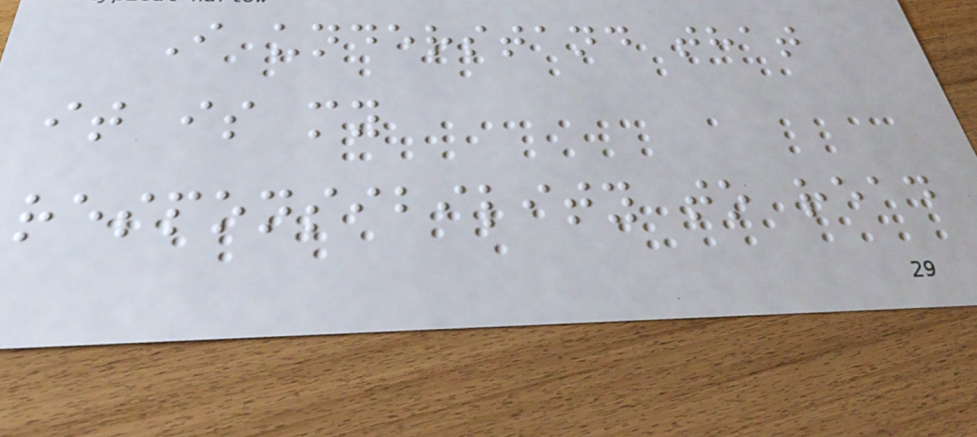I understand that
it is my
responsibility to read
